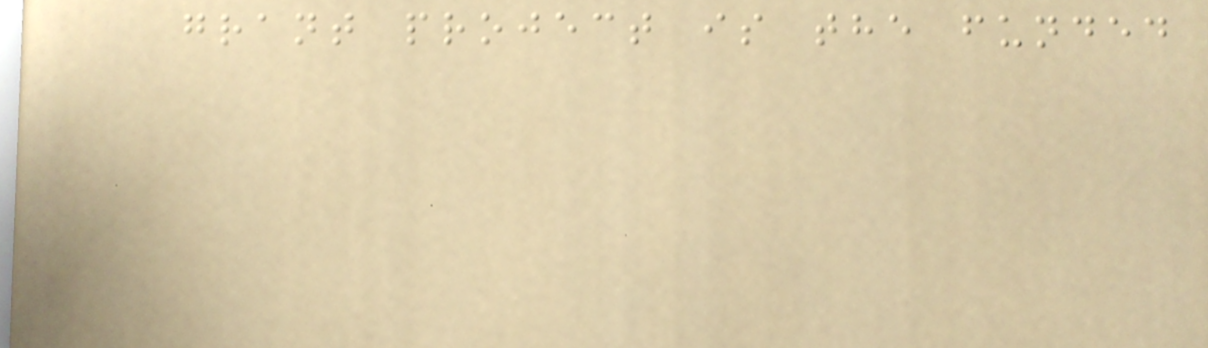grant project is the funded
